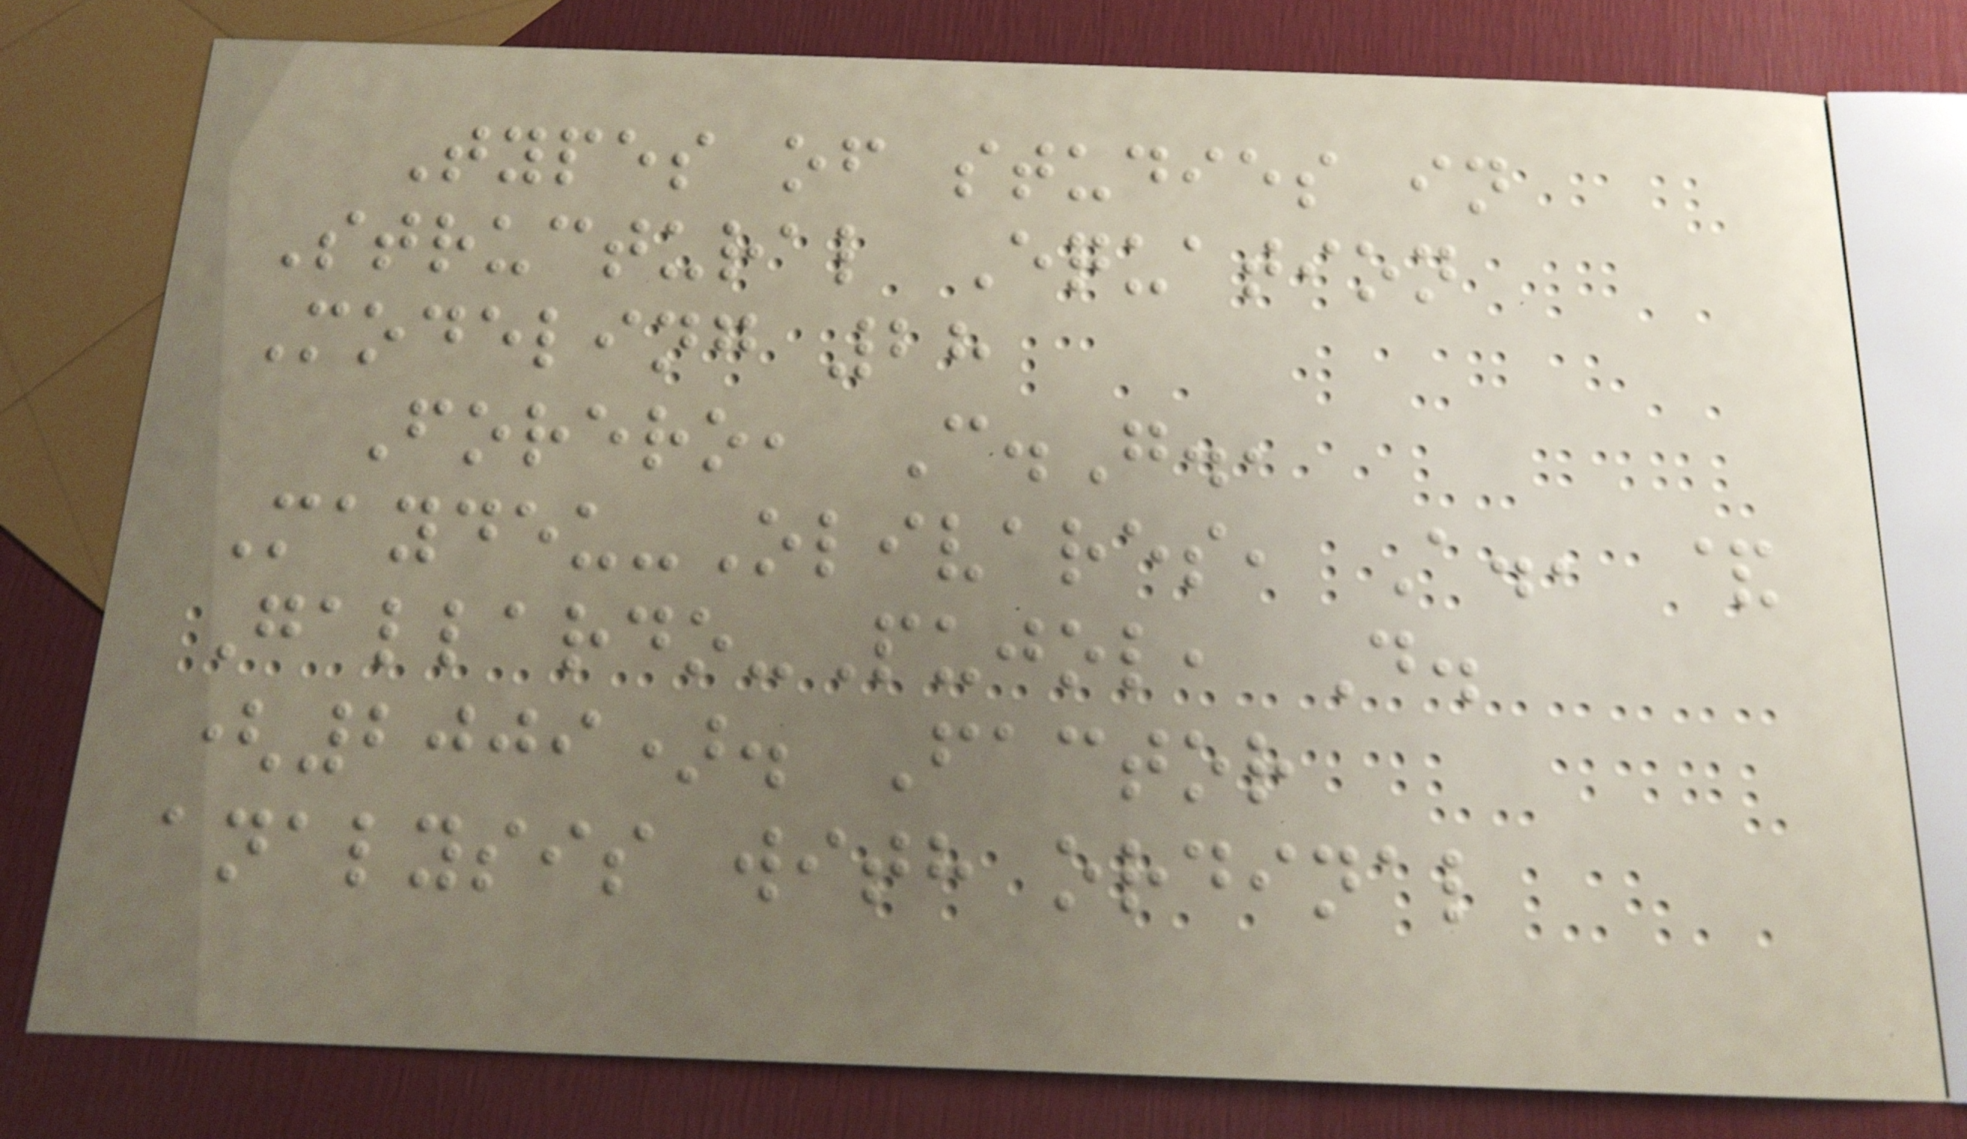Types of studies in
Structural Equation
Modeling 28
Forero, C.G.,
Maydeu-Olivares, A., &
Gallardo-Pujol, D.
(2009). Factor
analysis with ordinal
